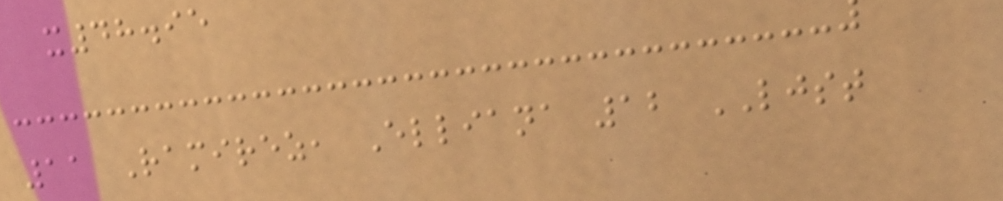x48.95
11 Ramirez, Elliana 12 LJST
